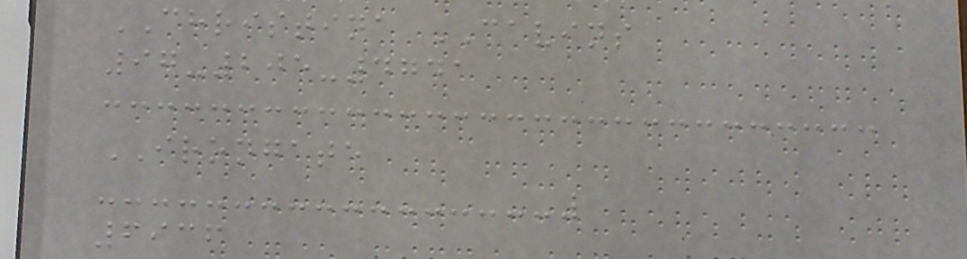CHRISTINA CAVINS
97-205-4741
IRONGATE
6936
